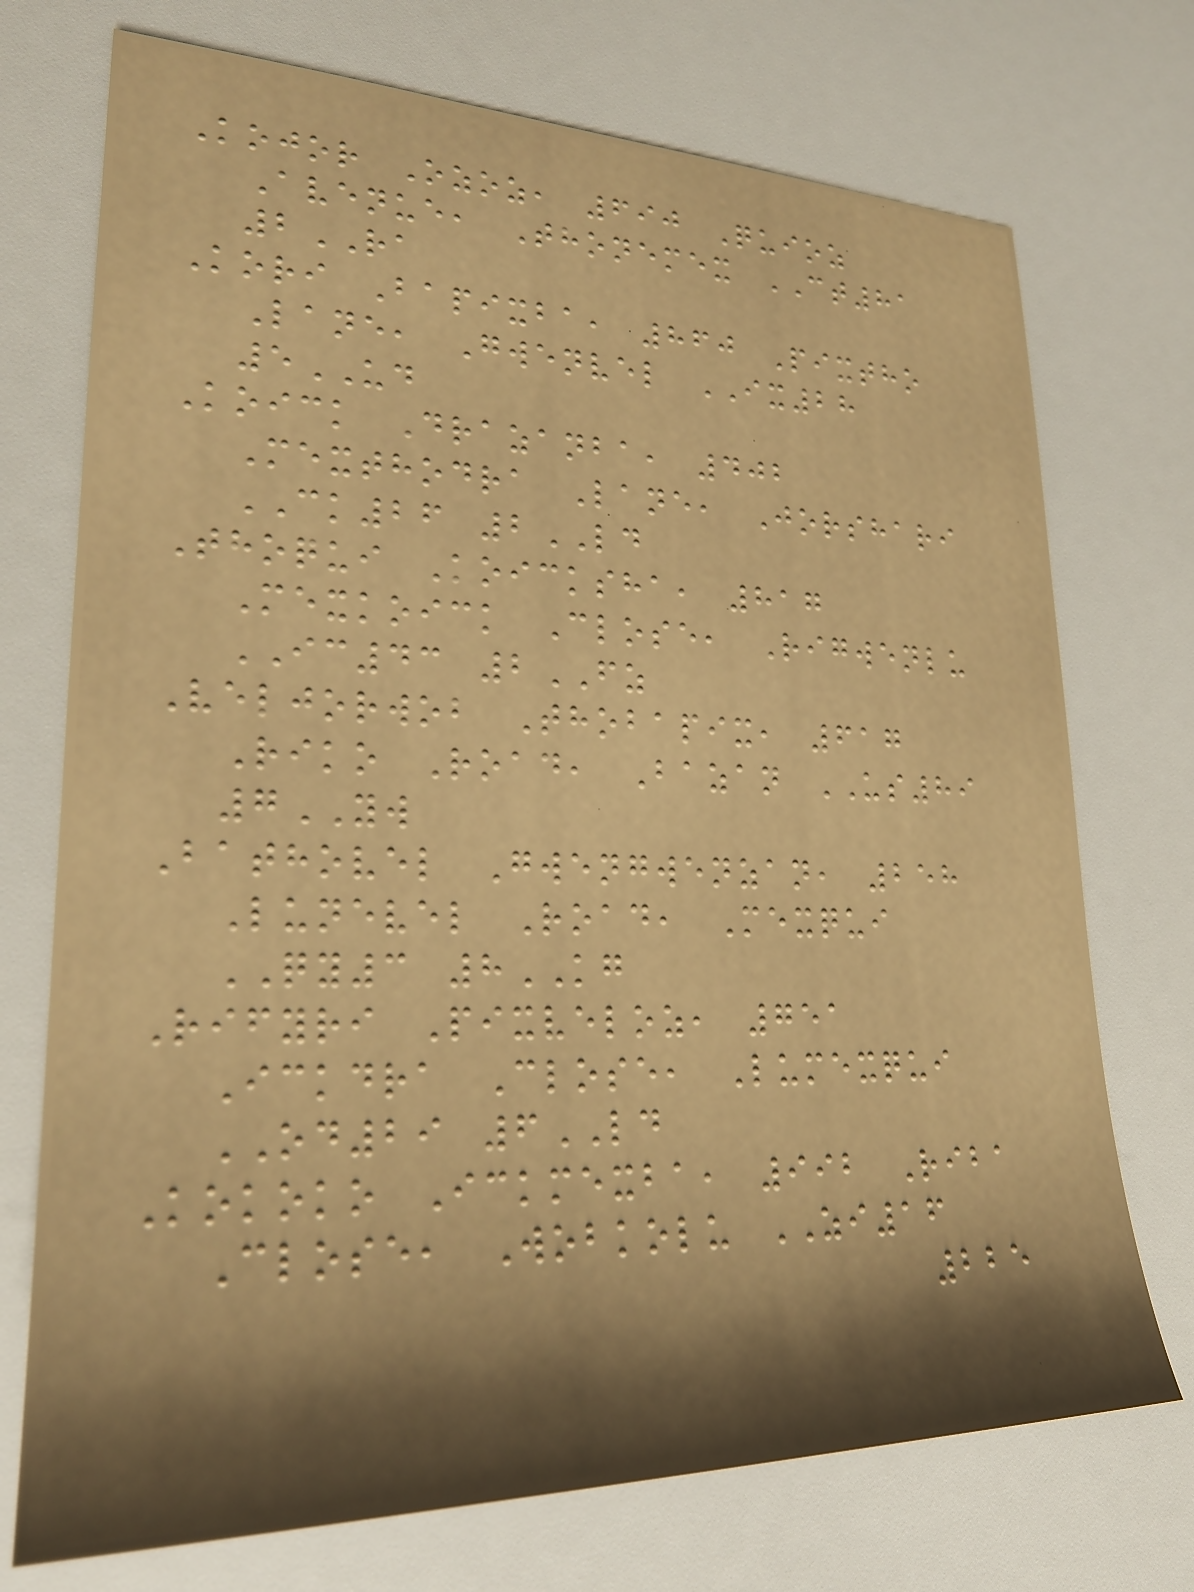Kojor Ozoz, 690 Quioz
Avenue, Thonemex CT81
2RA
Kori Bapixba, 860 Pixtho
Lane, Gwenvel IX28
5UD
Koick Drazanba, 402
Mexthodra Lane, Jorshari
CK26 2LD
Thoqui Koicksha, 817
Mexkoick Close, Rigwenlu
IC43 2FZ
Veljorwob Thobapix, 617
Riko Road, Bazan US89
7YW
Bathovel Gwengwenzan, 258
Lunevel Road, Mexqui
QY3 8KG
Rifyri Pixveloz, 751
Ickdra Close, Lumexqui
OD29 6LD
Kokoko Ickmexba, 992 Riba
Close, Wobkolu ZI16
225
